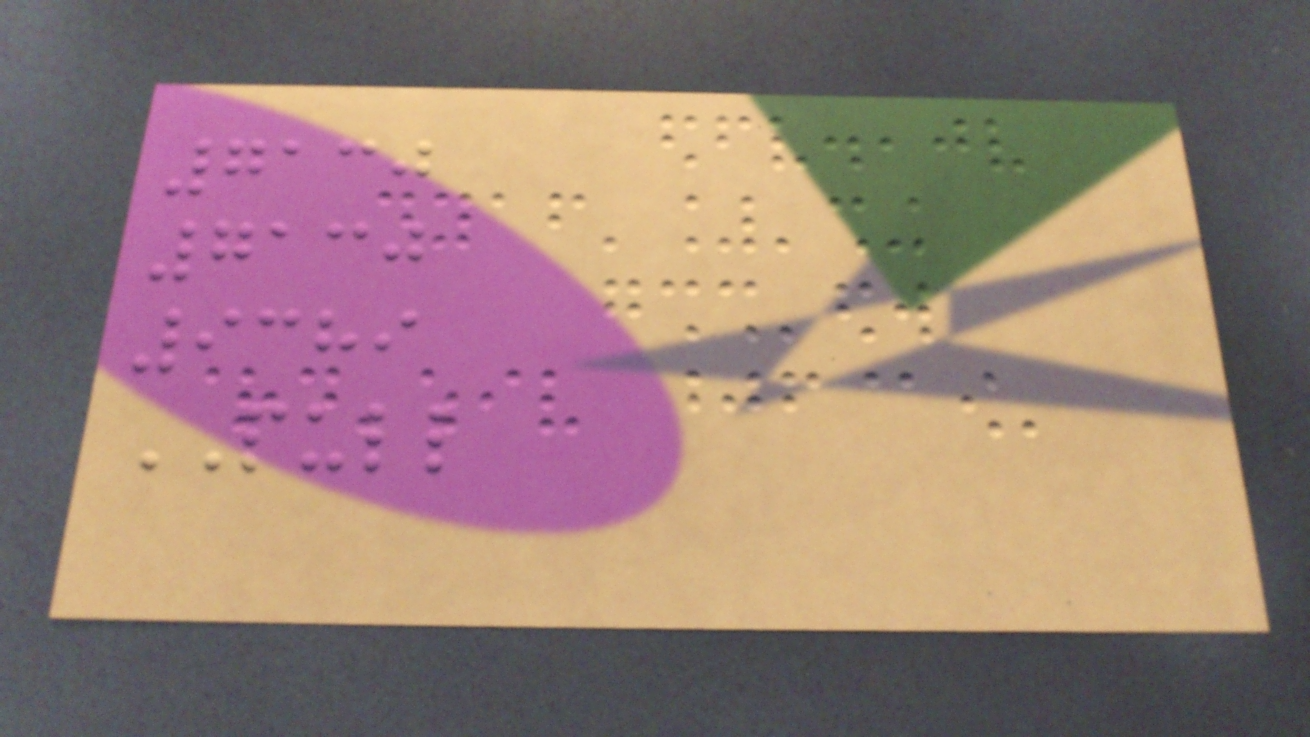7130
7130
9389
PULL
